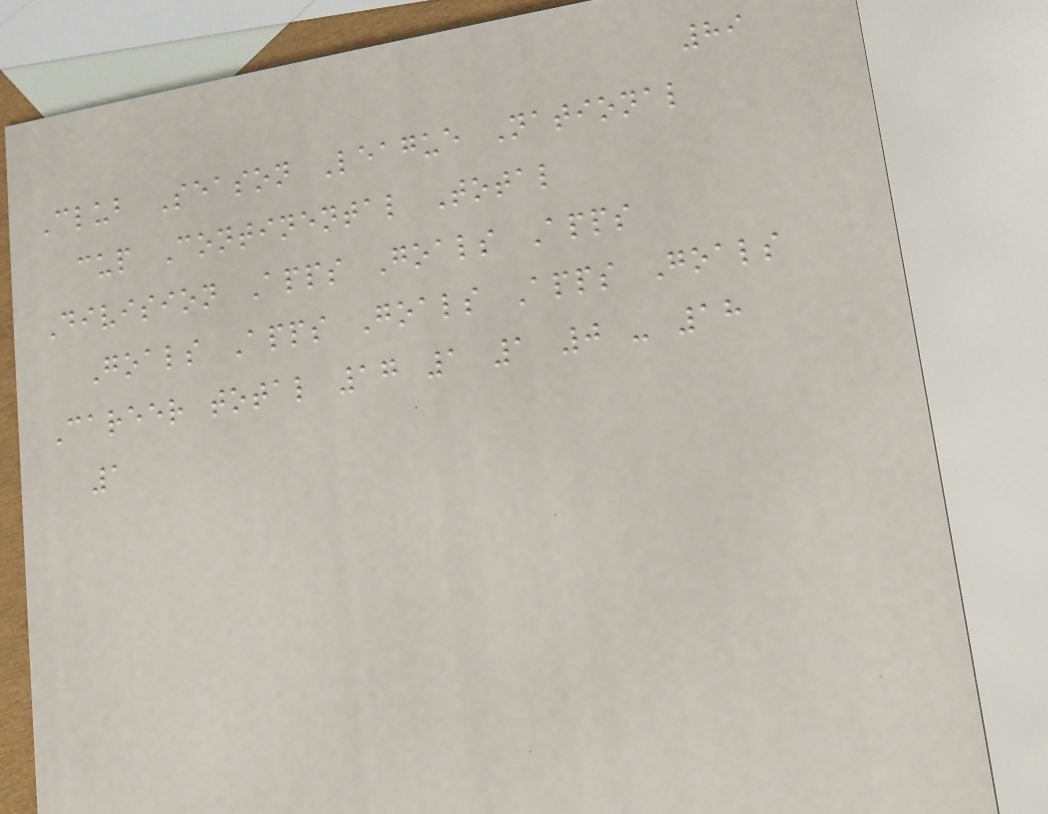89
Club Season League National
cup Continental Total
Division Apps Goals Apps
Goals Apps Goals Apps Goals
Career total 17 1 1 0 - 18
1
